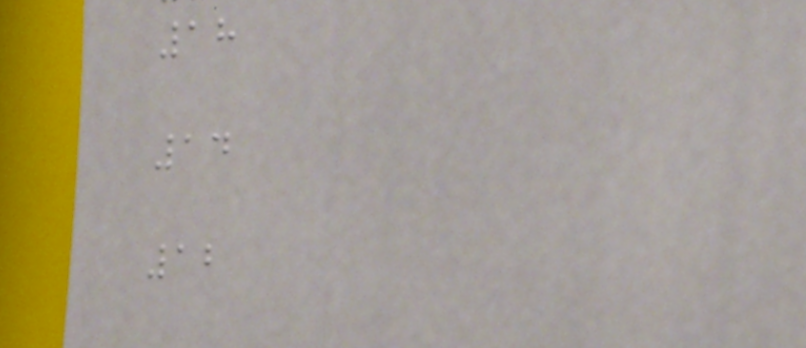18
14
12
